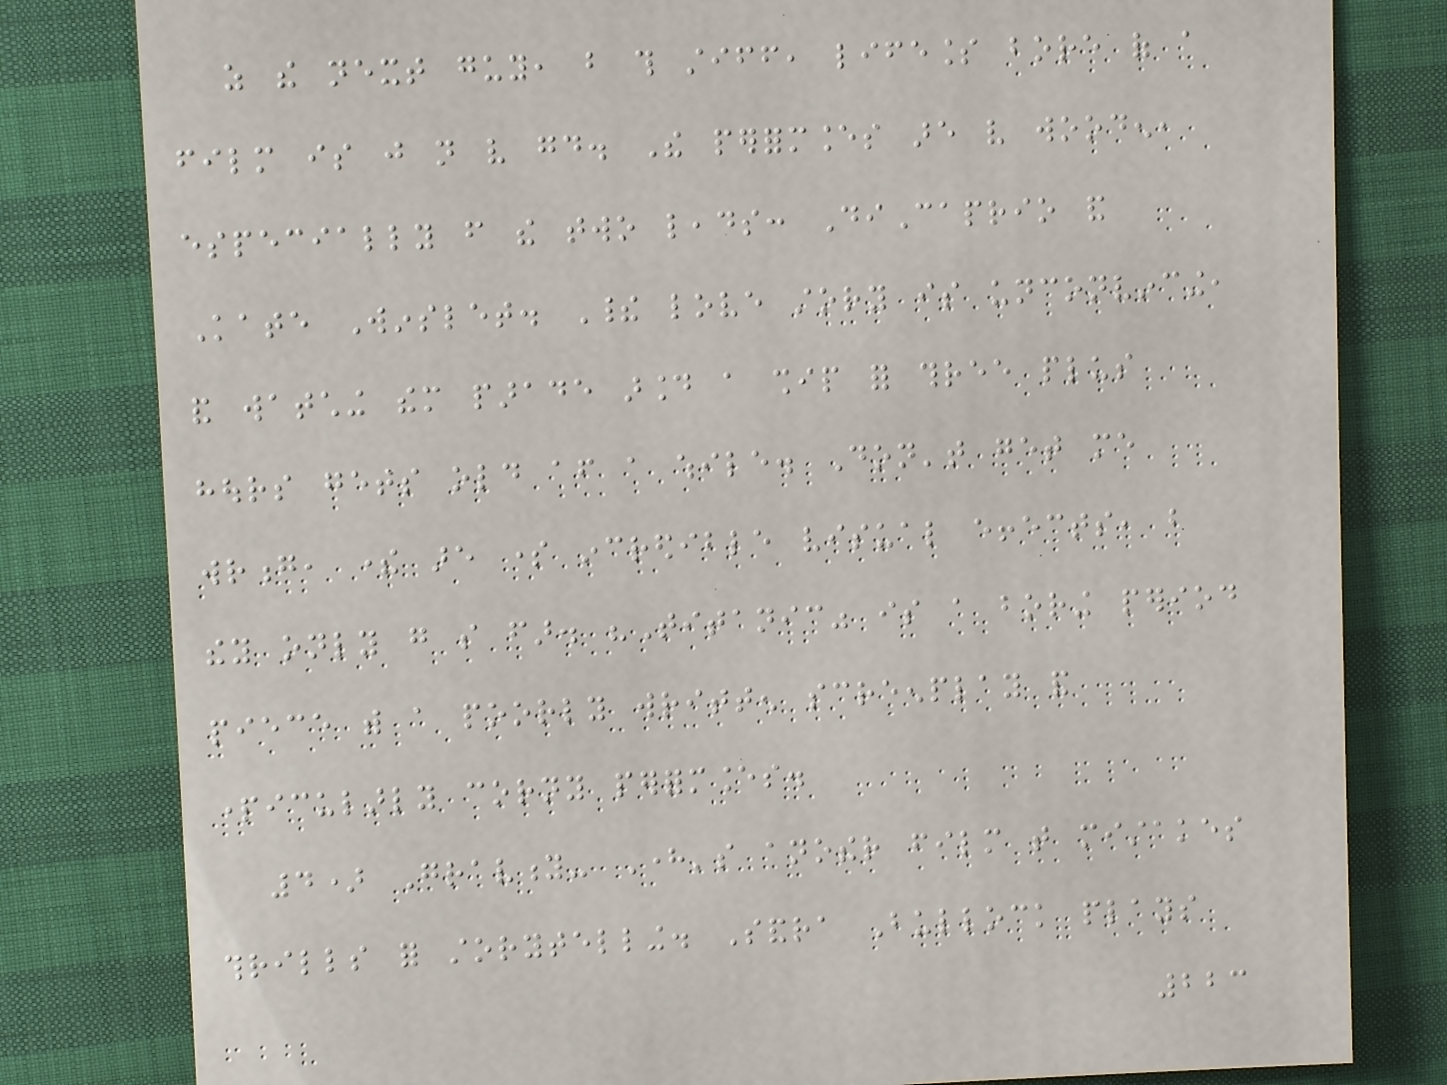as the next guy, but this stiff, lifeless bore of a
film is just not very good. The performances are very wooden,
especially from the two leads: DiCaprio and
Kate Winslet. Their love story is unconvincing,
and watching them parade around a ship for three plus
hours gets old after a while. Don't get me
wrong, there are some incredible visual effects, but
they only go so far. "Titanic" is a boring period
piece with a poorly written screenplay and
particularly corny performances.
4) Gravity- Here's another film that mistakes
thrills for storytelling. Sandra Bullock plays
223
